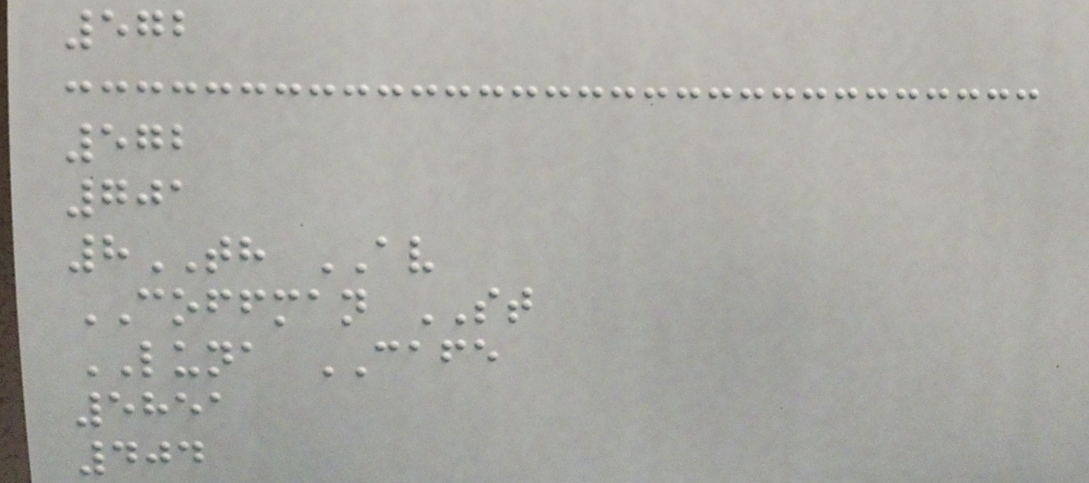572
572
701
8TH AV
COFFMAN ST
LUNA CAFE
5851
404
